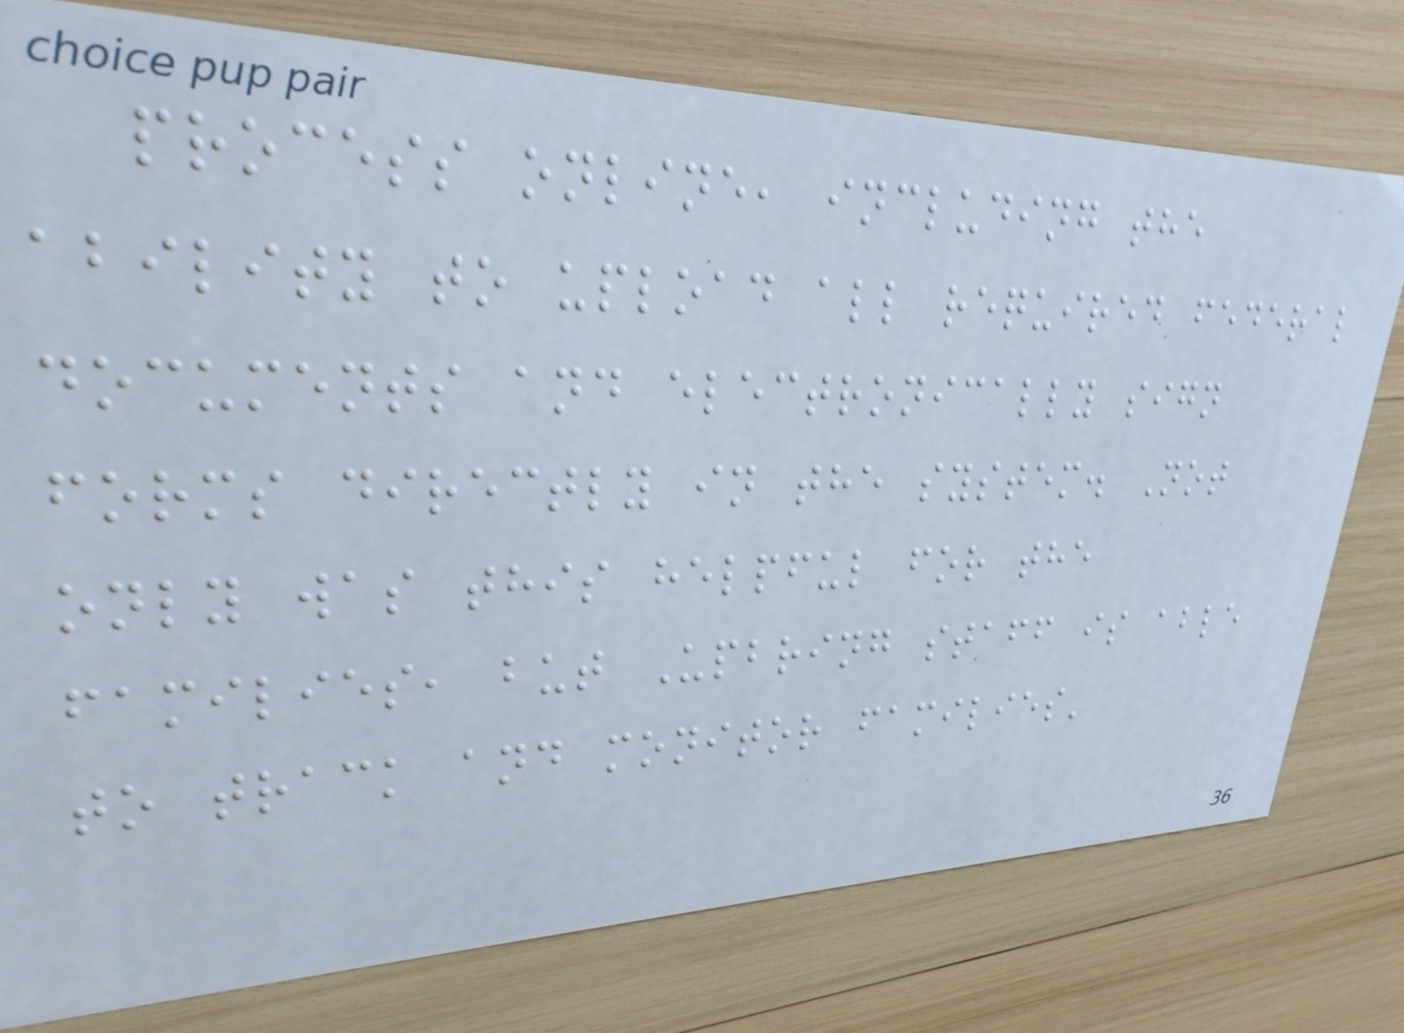process online, including the
ability to upload all required federal
documents and electronically sign
forms directly in the system. Not
only was this helpful for the
families, but Upbring staff is able
to track and monitor families'
